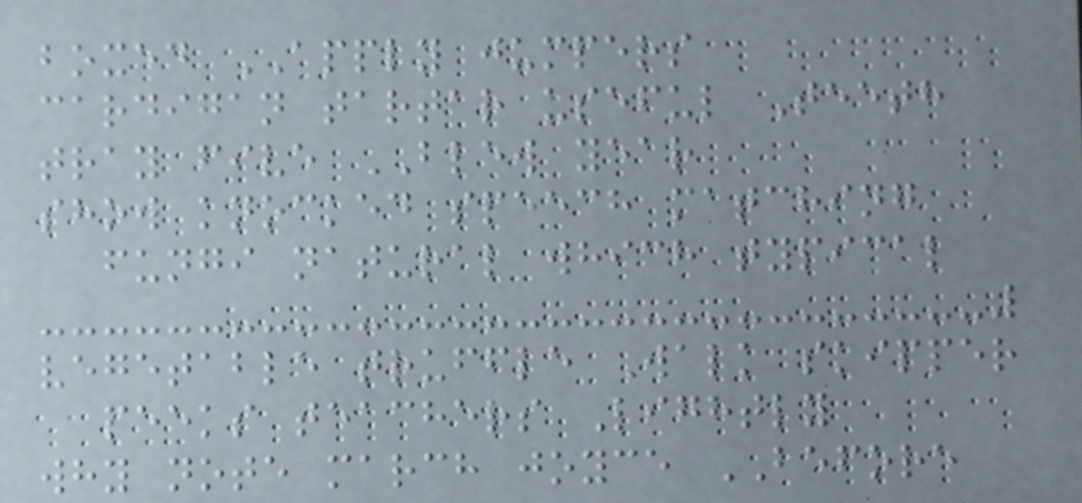boxed APPLY jumpers
cardigan tartar useful Teeth
tray five BLEW year
show knocked speech matching
fungi natural which typical
vegetable truffle Walk skipper
peeks teachers Lightly
why note march joyce BEFORE
